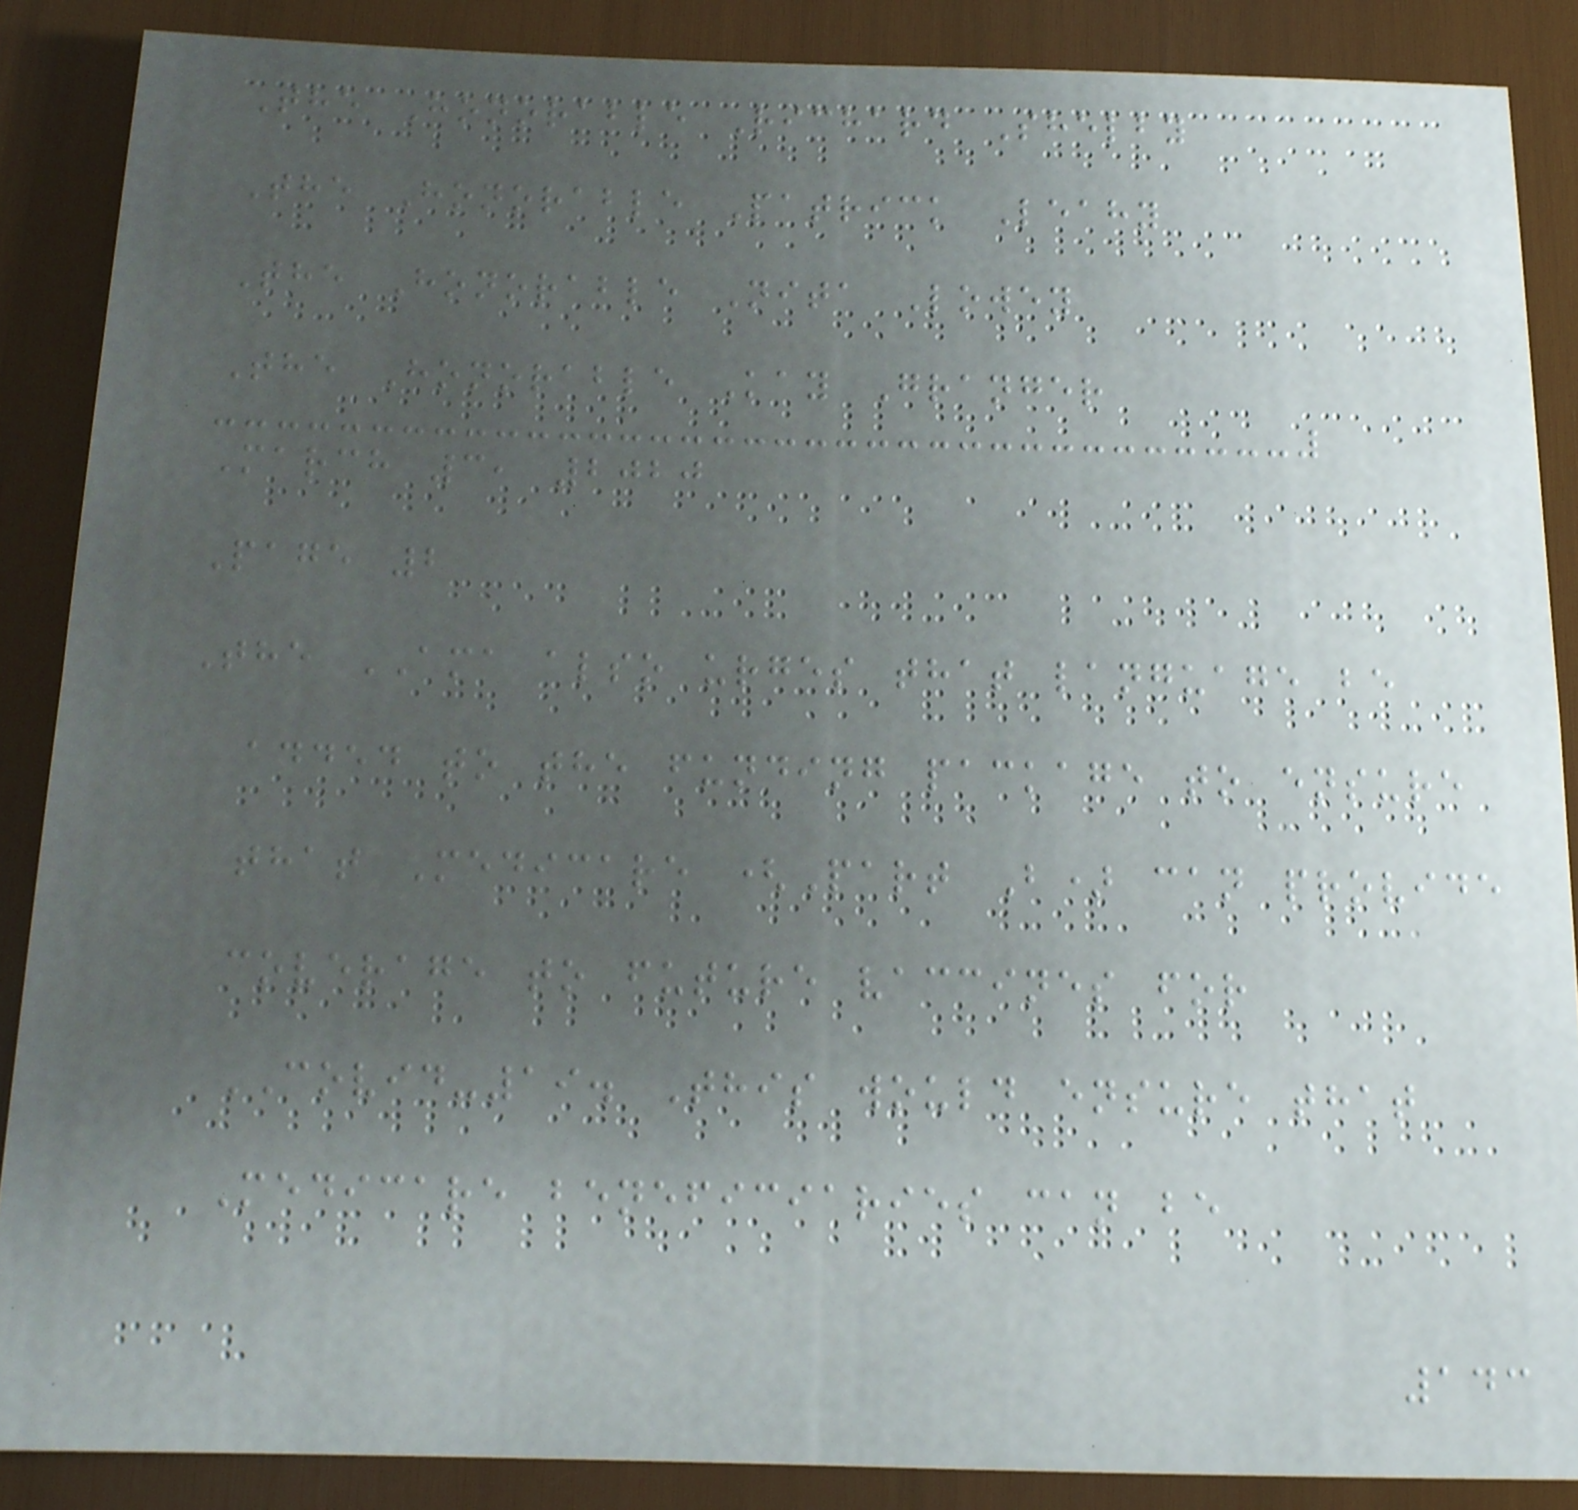The Honorable Richard Shelby
The Honorable Patrick Leahy
The Honorable Nita Lowey
The Honorable Kay Granger
March 3, 2020
Page 2
The AMA also urges that language be
added to the funding package to ensure
that Medicare (Part B) can provide
coverage to future vaccines for
COVID-19. This would ensure that
Medicare beneficiaries can be
143
